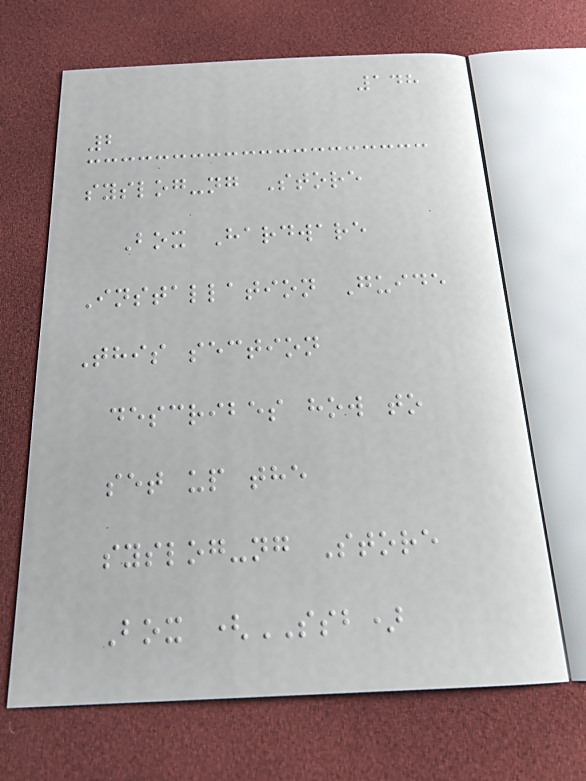148
2
syslog-ng Store
Box Hardware
Installation Guide
This section
describes how to
set up the
syslog-ng Store
Box (SSB)
